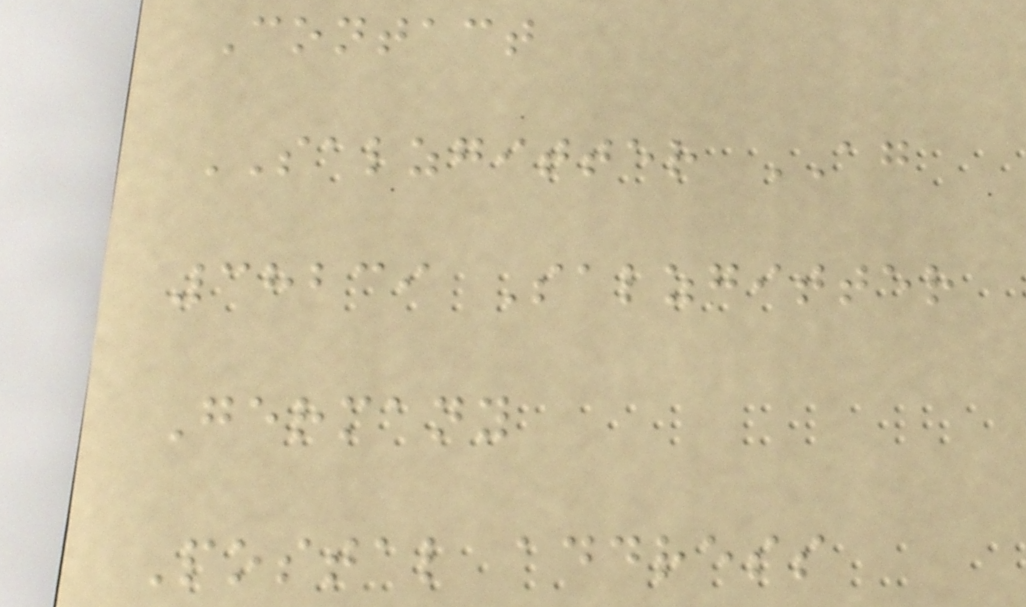Contact
SALZGITTER AG
38239 Salzgitter
Germany
Postal address
